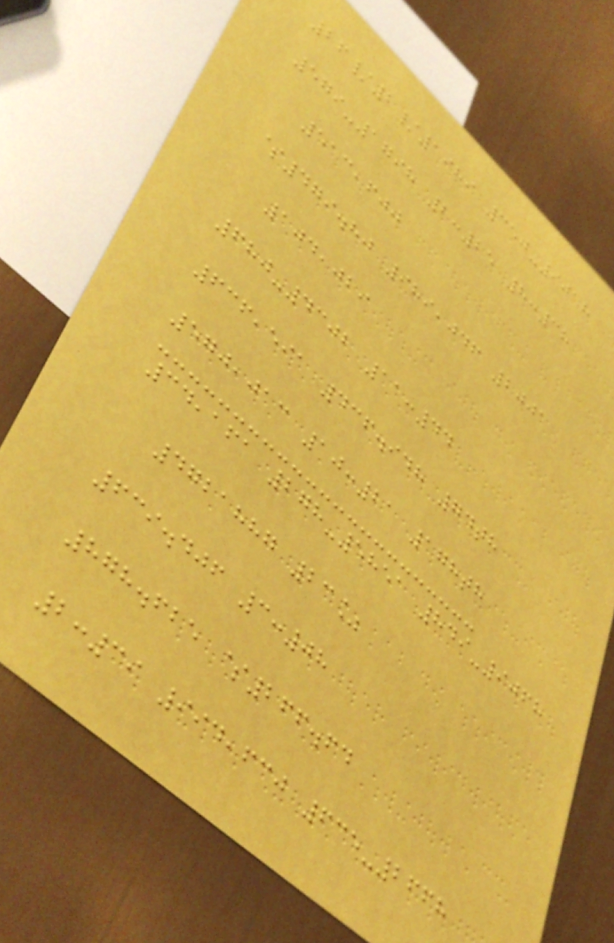26/2/1989 350-9018
579-1798 2:25 8:38
513,600
$479.80 989,046 2001
104,029
680-4302 11:44
636,591 436.948 74th
570,013 10:21 178th
34,161 278-5851 849-9068
4721887 23%
639.406 3:08
878.625 $266.64
2:39 994,630 635-2668
